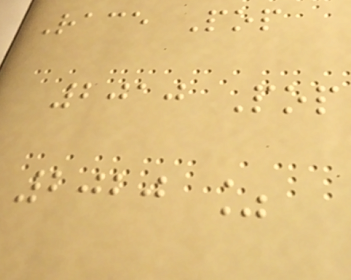Race Pop
2010 Pop
2020 %
